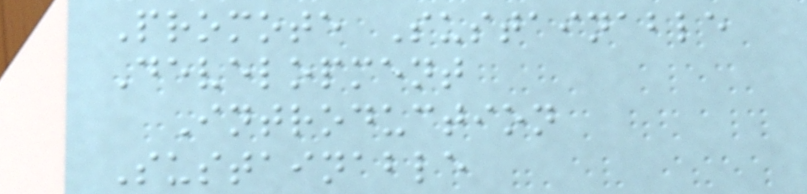Promote Sustainable
Development
Introduction
Sustainable
